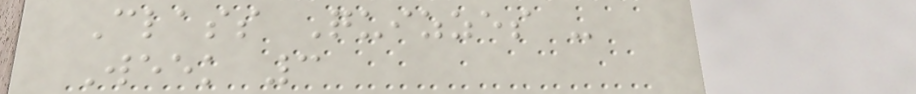Class Quizzes -
Week 3
